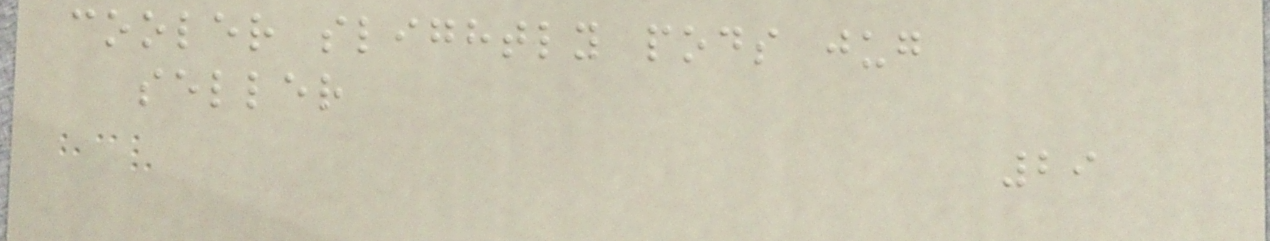cooler slightly pods jug
seller
29
